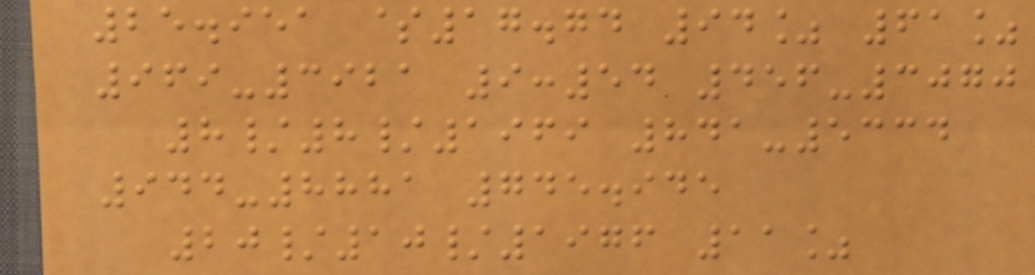25.951 $17.74 94% 61%
969-3921 9:54 456-3070
8/8/1969 841-5334
944-8881 745.945
20/10/1976 11%
